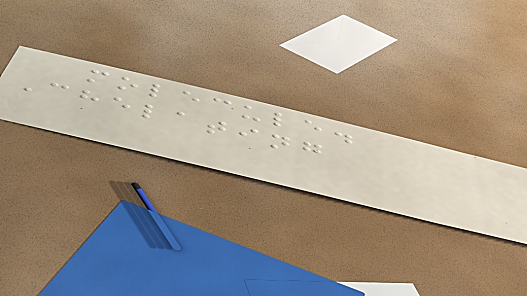molecule.
Chelating
